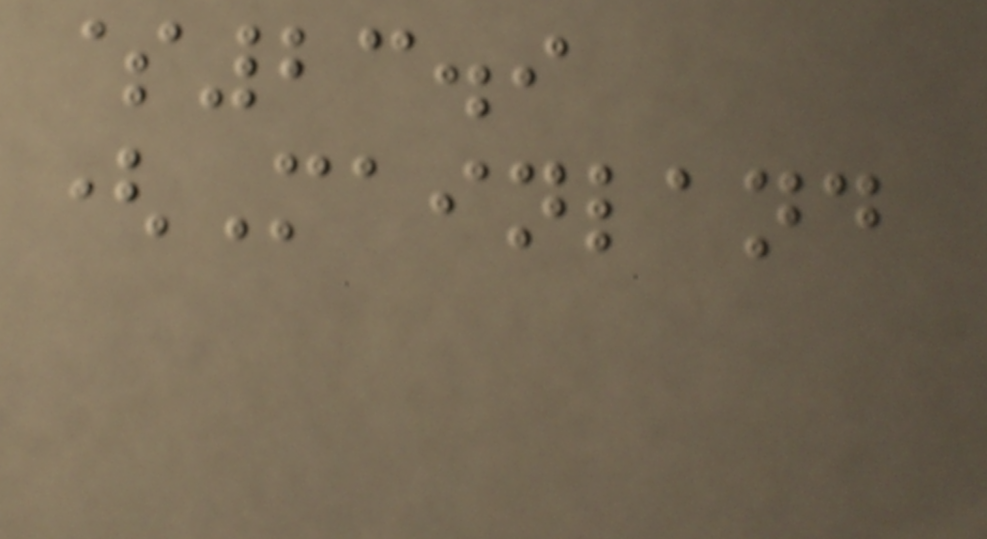$23.9
(Mainland
